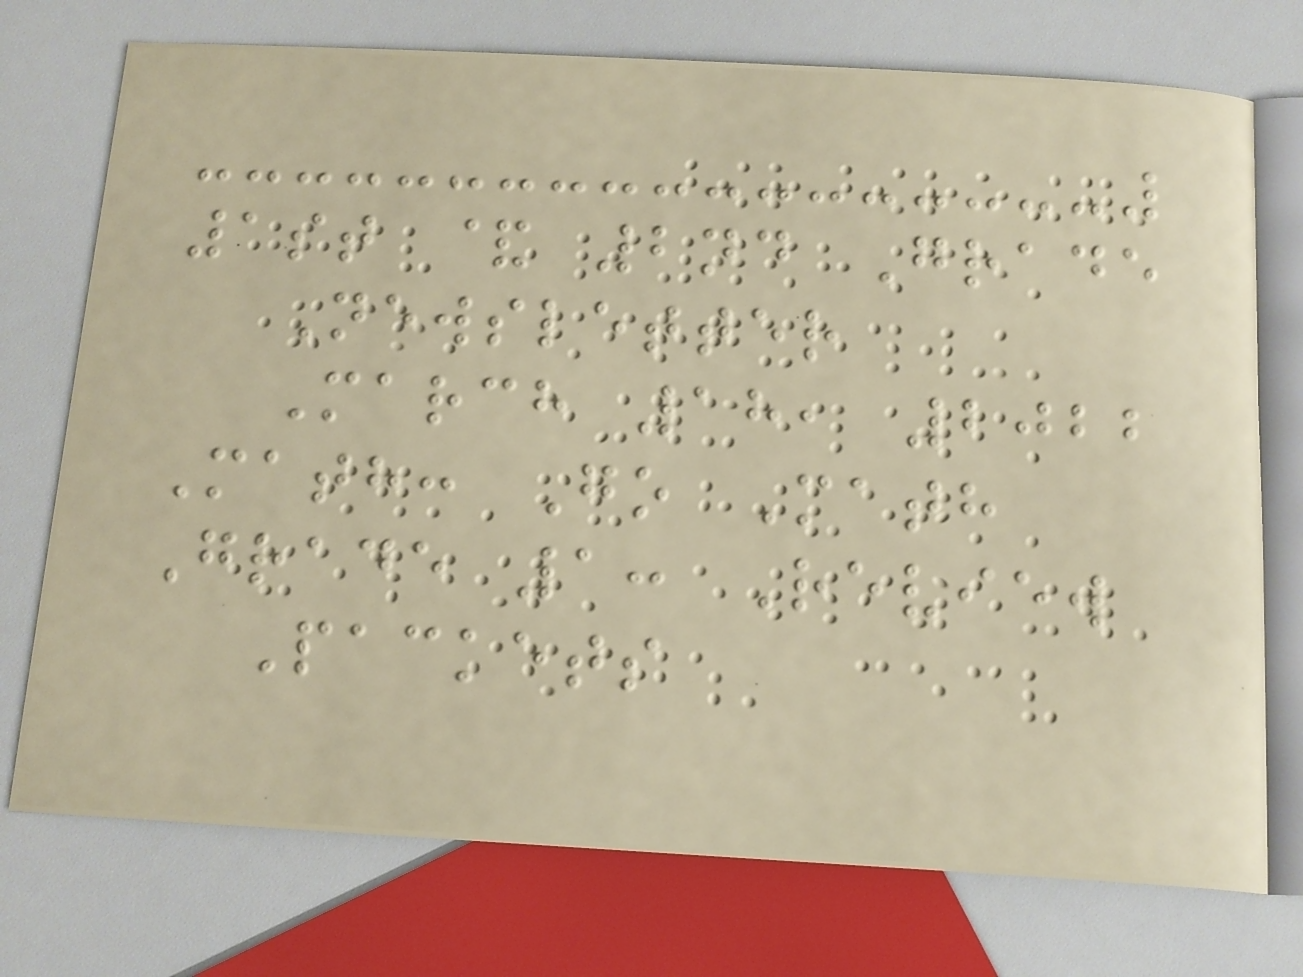1st & 2nd Grade
Newsletter
March 18, 2022
Math: Go Math
Grade 1: Review
Packets
